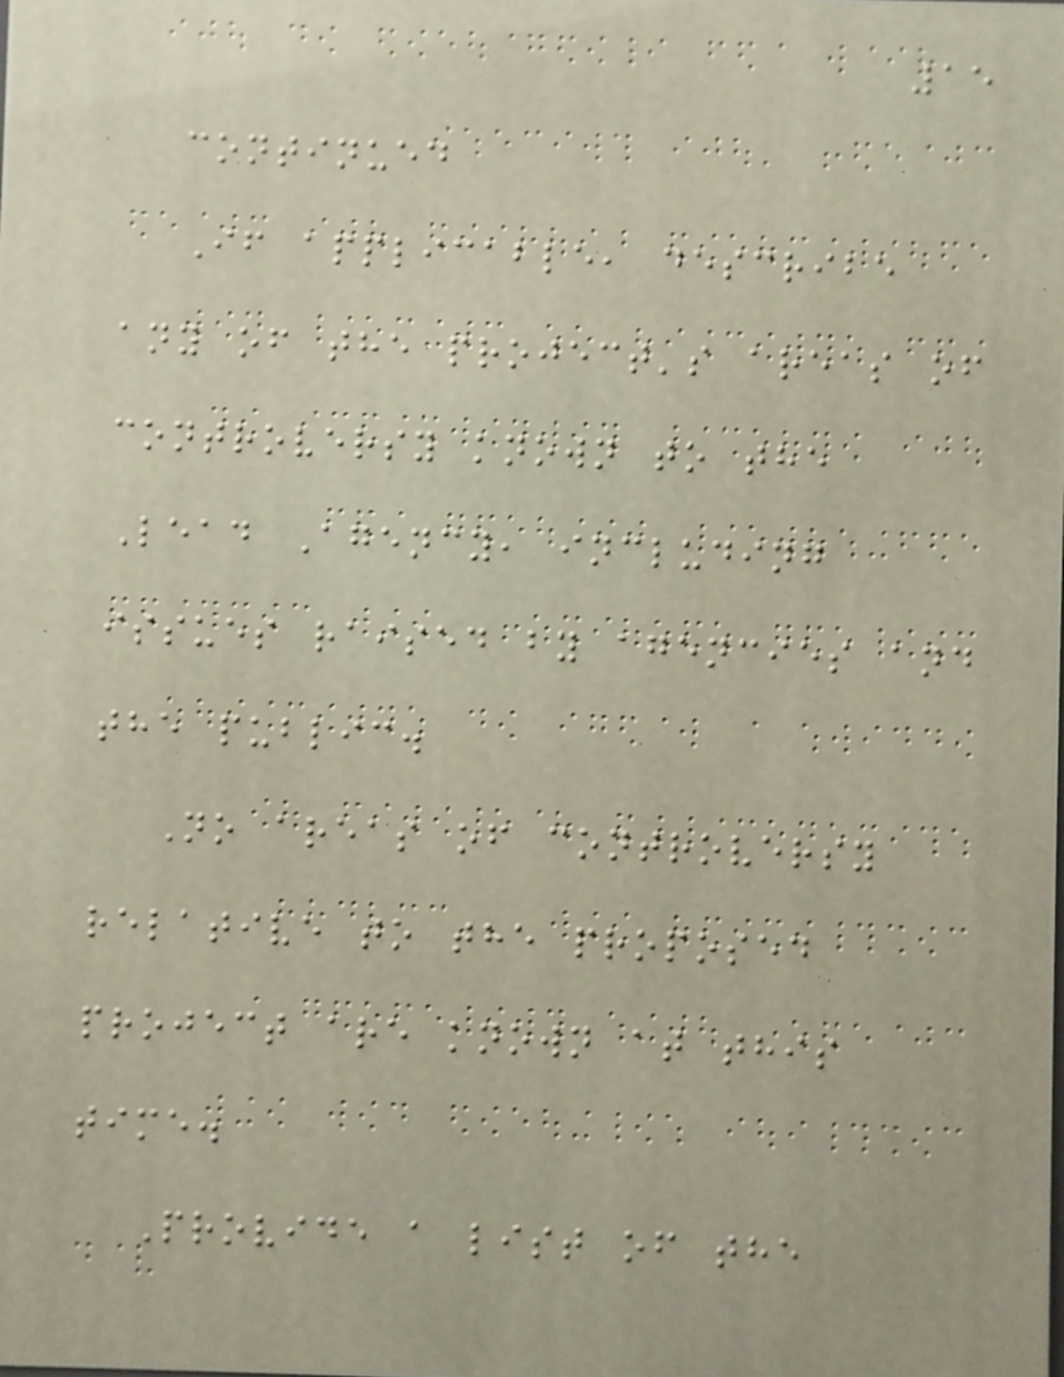15
continued
If applicable, describe
any of the project's areas of
controversy known to the
Lead Agency, including
issues raised by agencies and
the public.
No areas of controversy
relative to the proposed
project are known at this
time.
Provide a list of the
